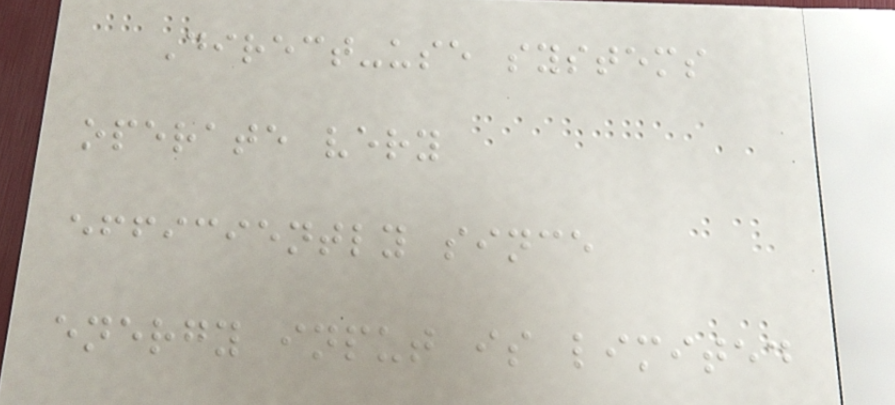Direct-use systems
operate very
efficiently since
energy input is limited
